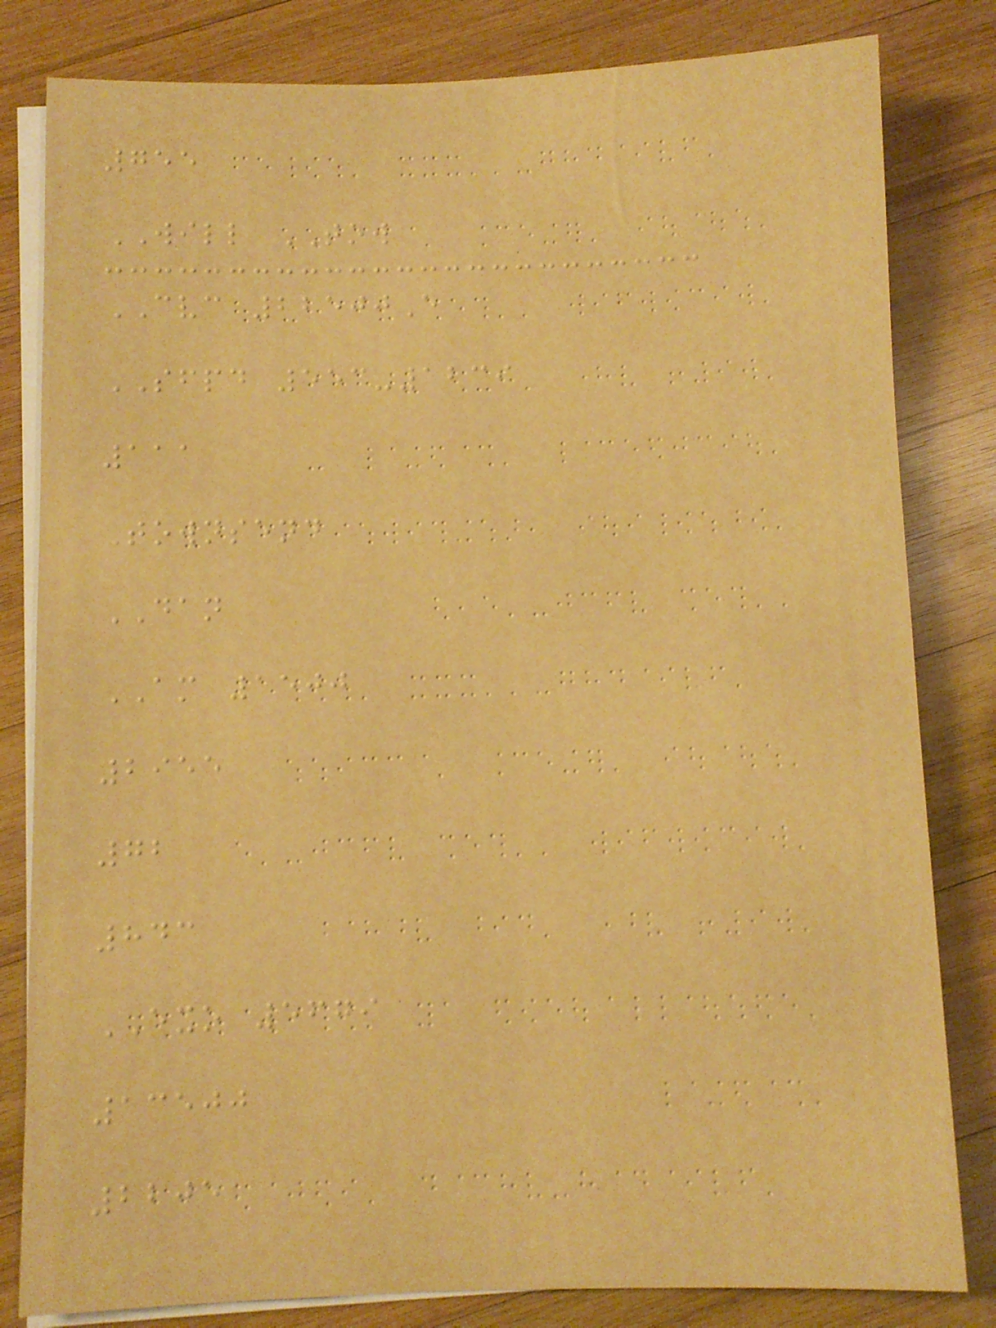755
WILL TOW
CVC 22500E
SFPD 553-1239
111
Townsend
DAN
AM 1500
2955
72
843
EXO 5679
13500
2205
